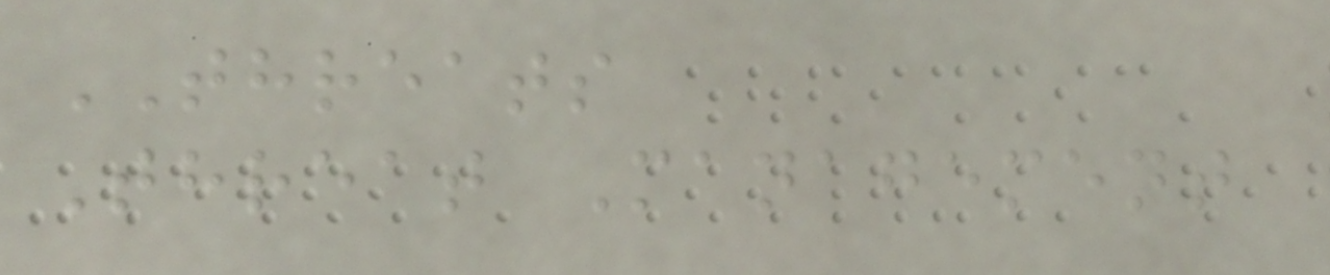THREATS
Threat Management
